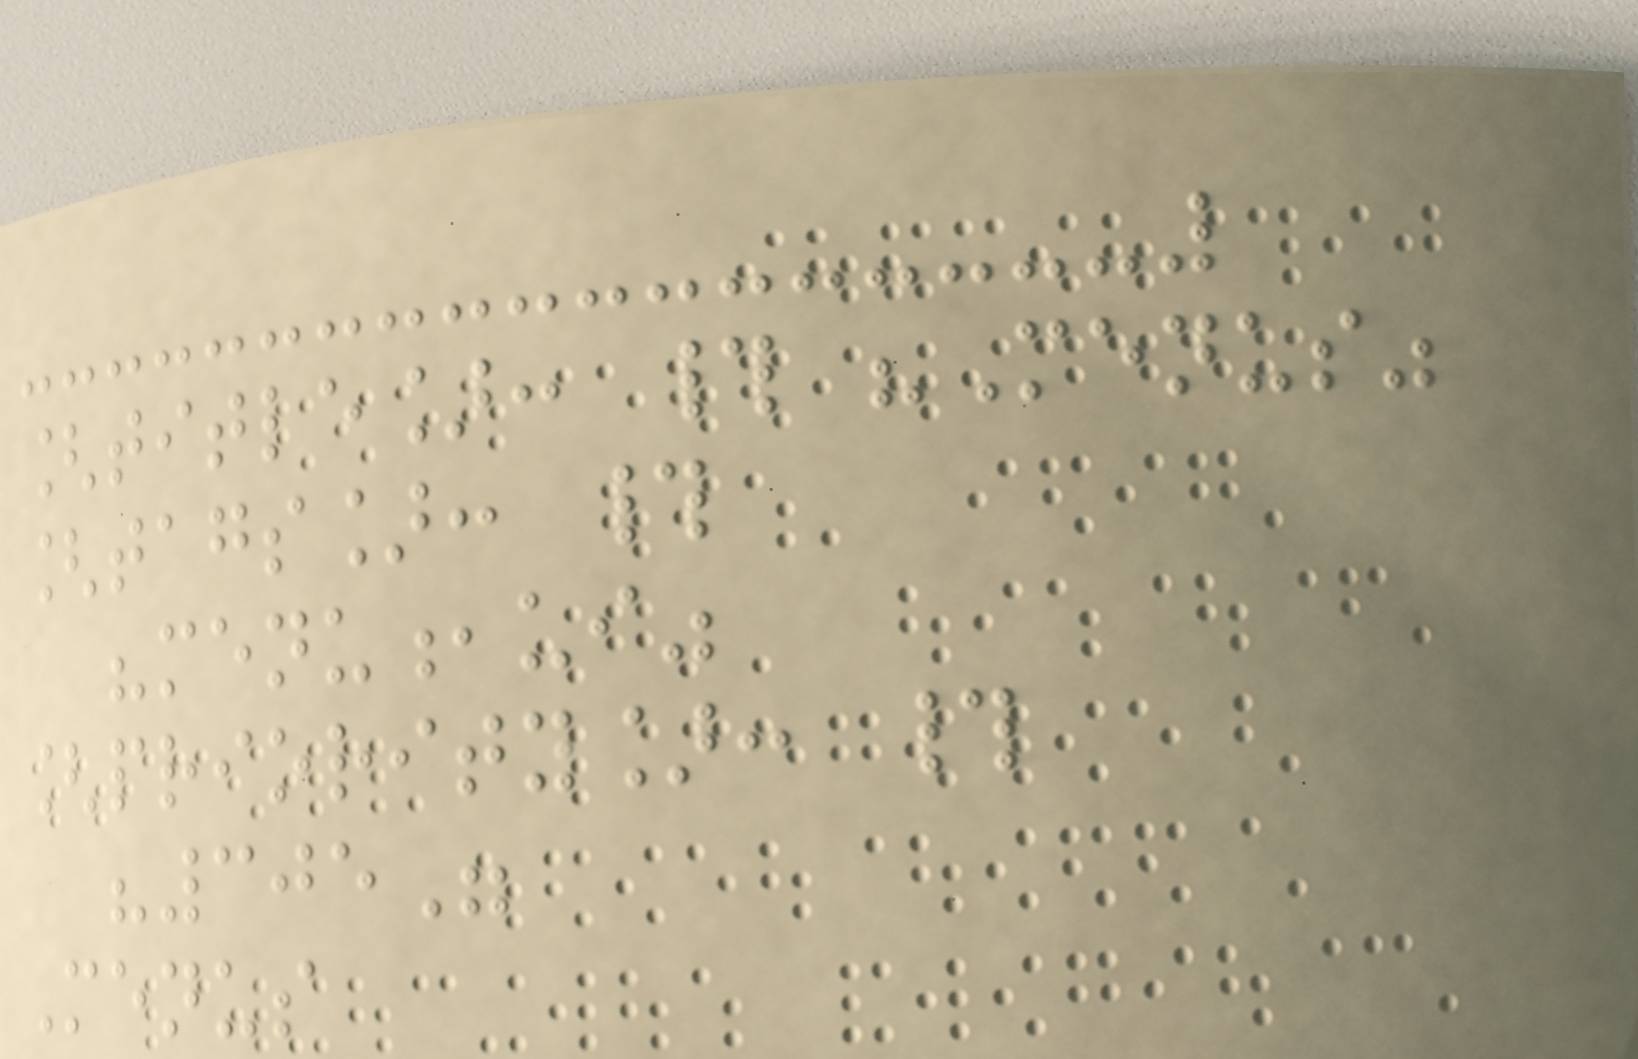[title]: # "Menus"
[tags]: #
"menu,ui"
[priority]: #
"305"
Menus
